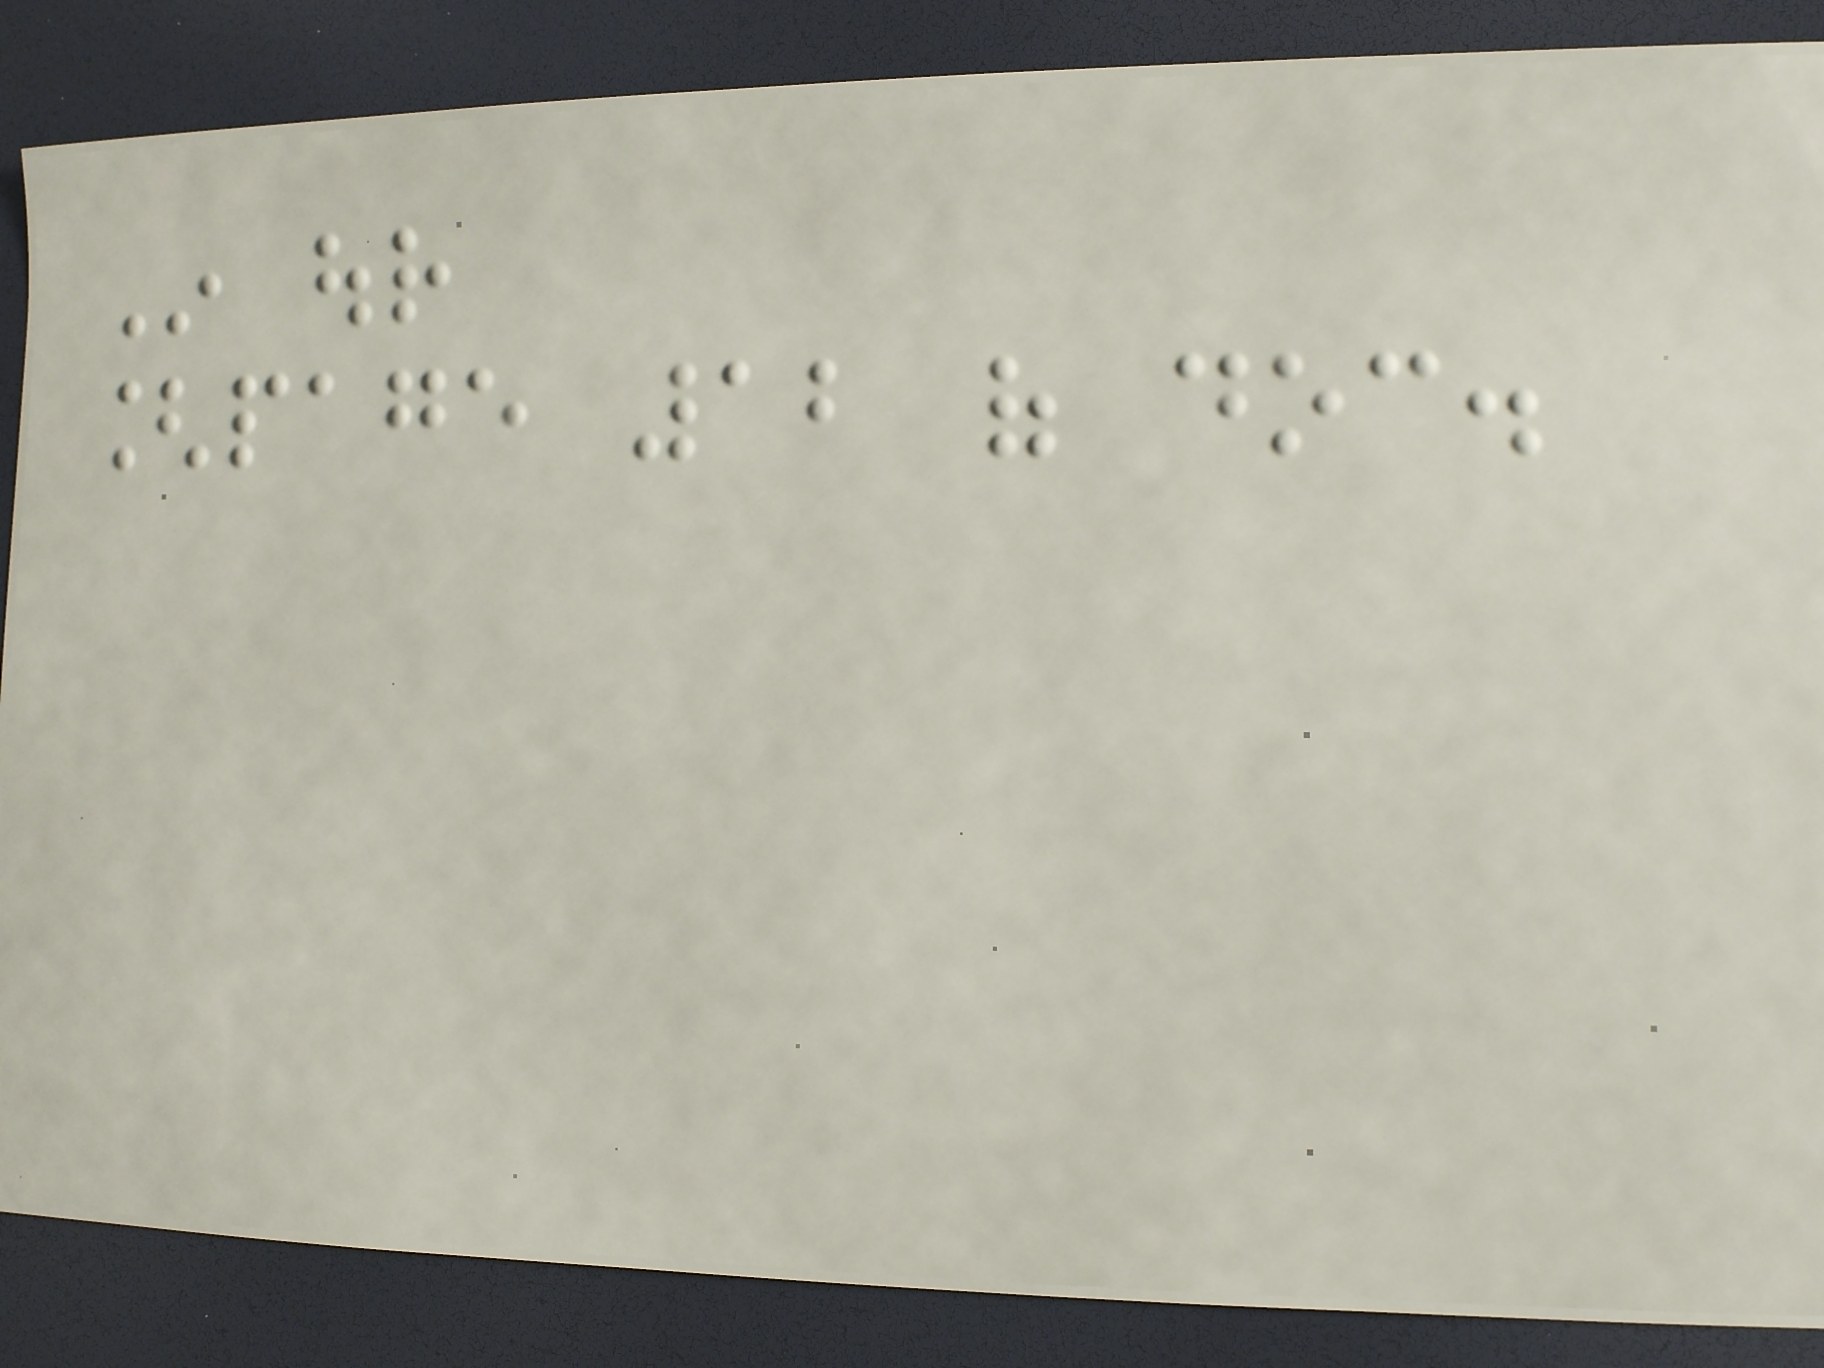In our
[page 12 of doc.
